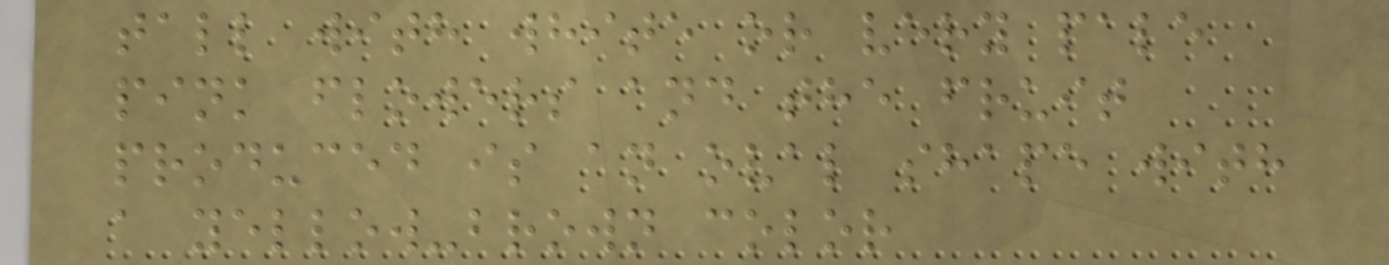tall with white or very pale
pink flowers and the fruit
produced is an oval shape with
a yellow-brown color
